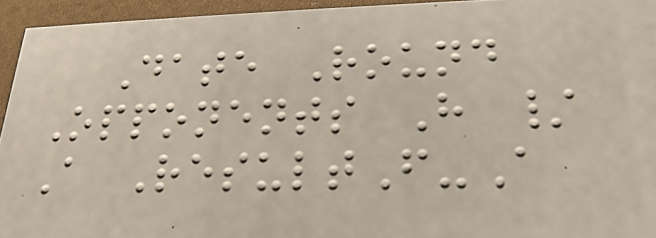Date Round
Opponents H /
A ResultF-A
